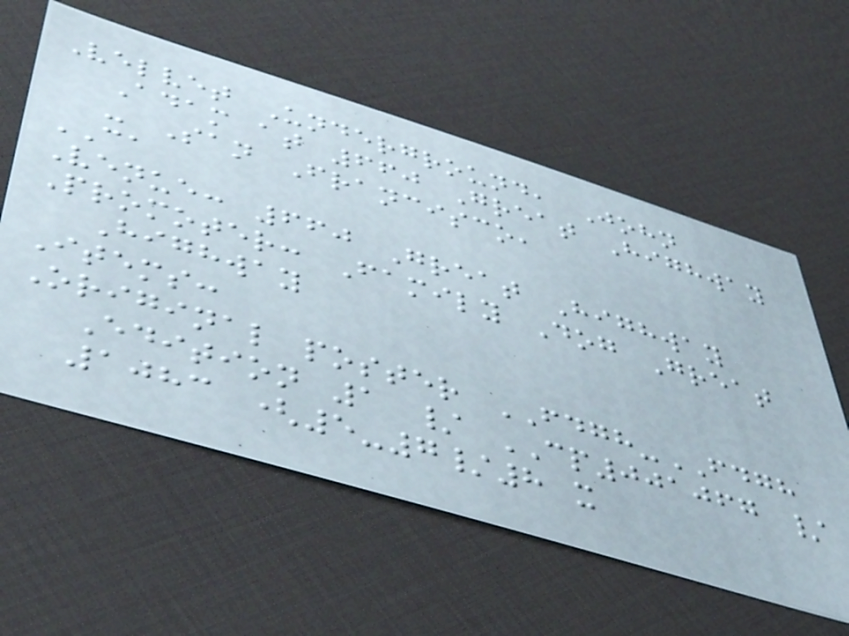Velvet Underground, John
Adam at 660 Great Highway
- San Francisco,
CA
Venue: 660 Great Highway
Promoter: Family Dog Great
Highway
Items:
Original poster FDGH-FDGH
Edition 1 / CP001067 /
1083 (5-7/8 x
